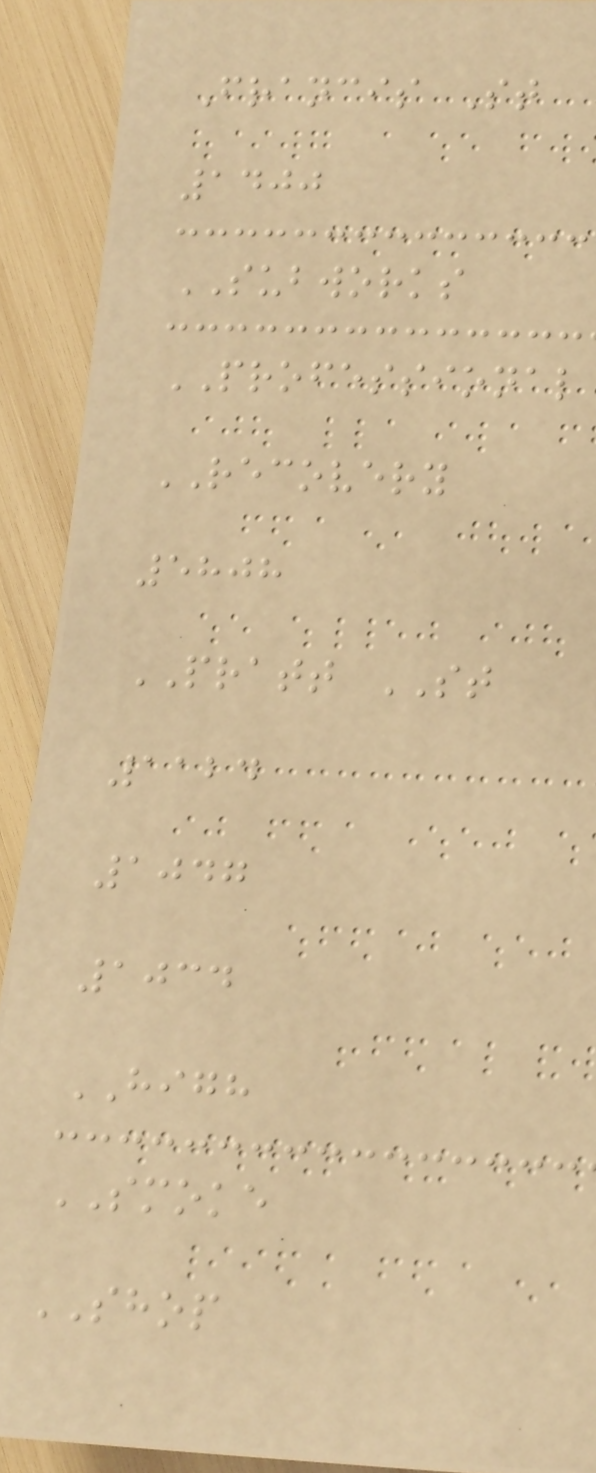Francis St
1400
SUBWORKS
PROFESSIONAL
RECOVERY
5808
PRATT ST
1124
1047
1034
HIGH
SMOKE
SHOP
